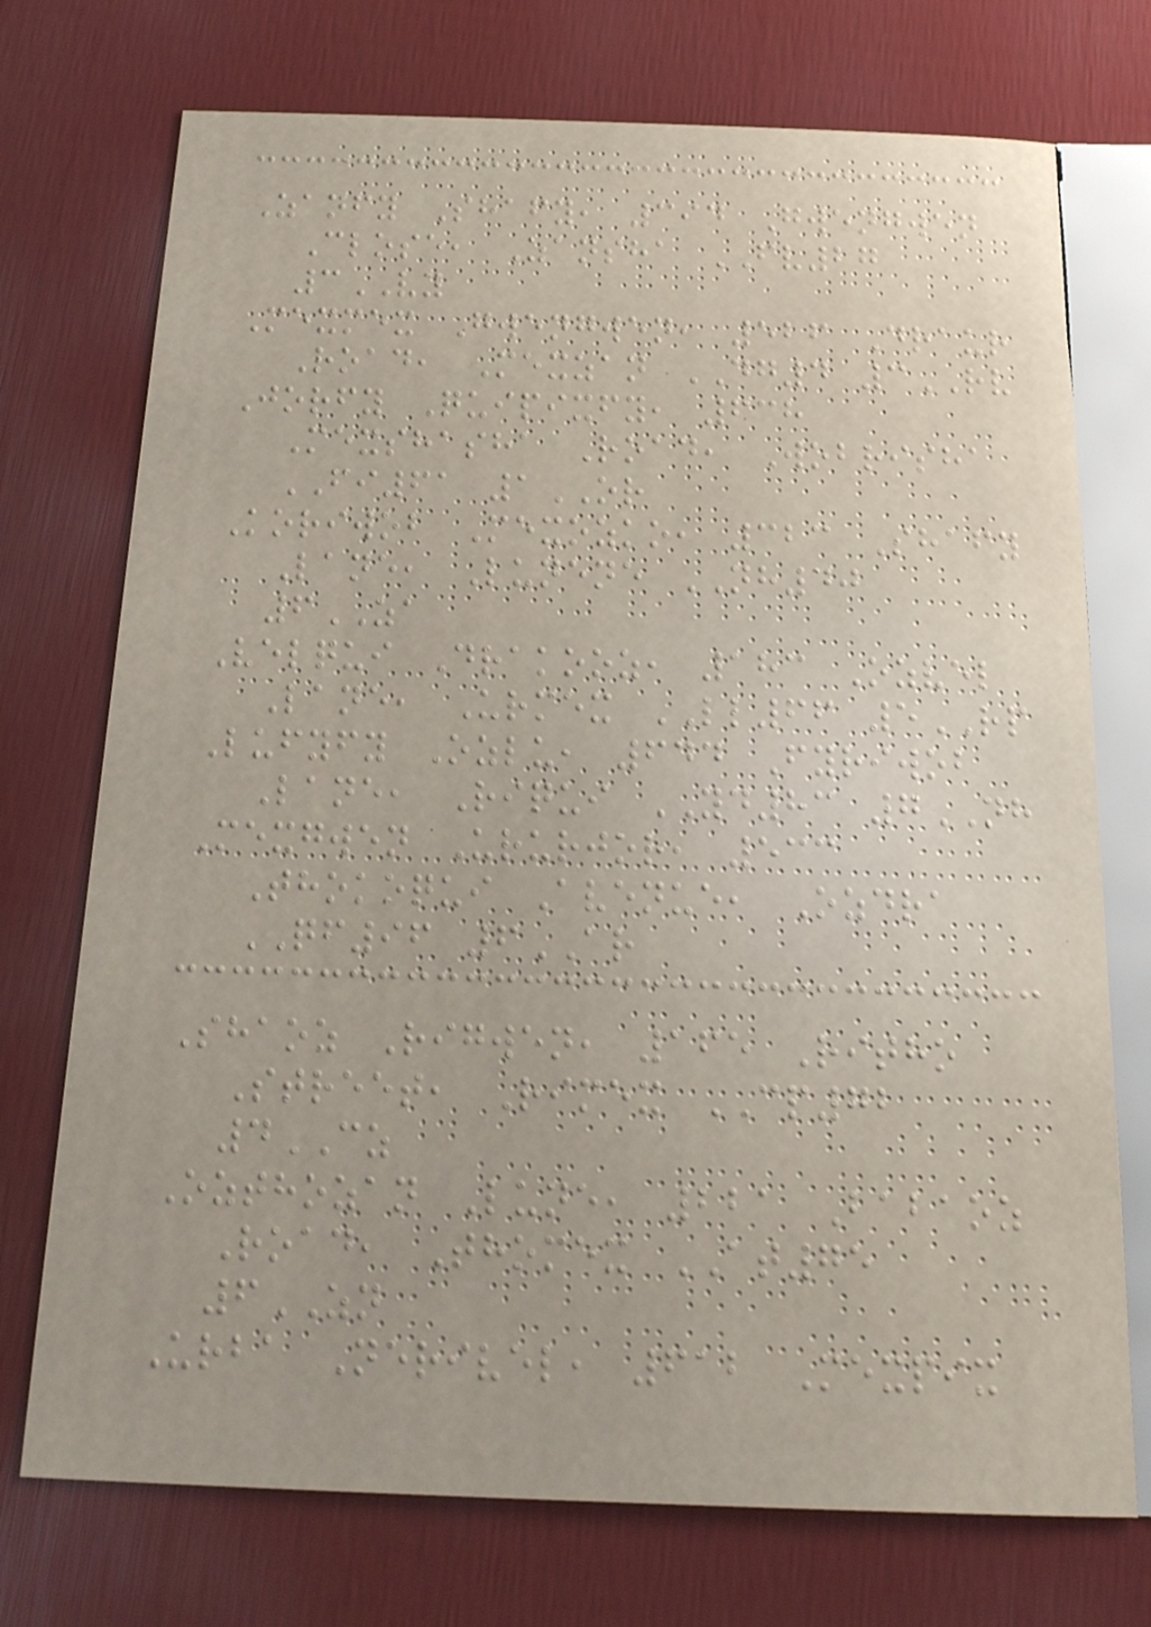Zanfy Shafy, 394 Gwengwen
Close, Zansha FV27
3VY
Mexmex Gwengwen, 526 Draur
Road, Mexzan DG4 3RV
Jorfy Quipixfy, 638
Mexshasha Road, Wobrisha
FI61 1OR
Koriwob Mexozko, 323 Shafy
Lane, Lunene NH40
6ZA
Velqui Drakooz, 183 Ozvel
Lane, Urmex LL66 5RP
Lufyfy Ozlu, 644 Fyriwob
Lane, Riqui YD83 7NH
Mexgwen Ururjor, 533
Thokoqui Avenue, Ozdra
QF96 6AR
Shaoz Rigwen, 165 Ritho
Street, Rimex CP72
4CZ
Ozthozan Lune, 221 Babaoz
Road, Thomex AT75
6ZN
Urba Nerivel, 612 Mexpix
